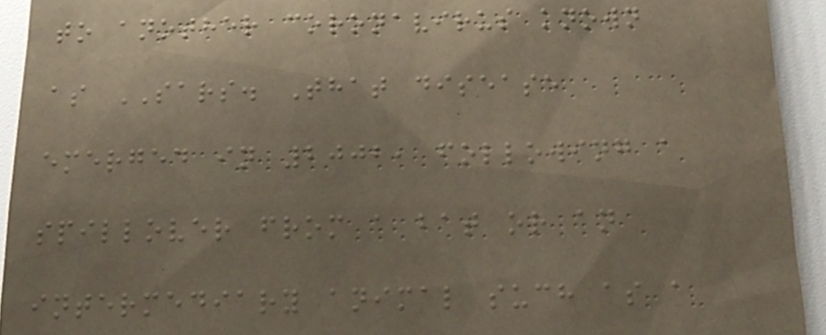to another coronavirus known
as SARS. That disease
emerged in 2002, following a
spillover from a bat or an
intermediary animal such as a
